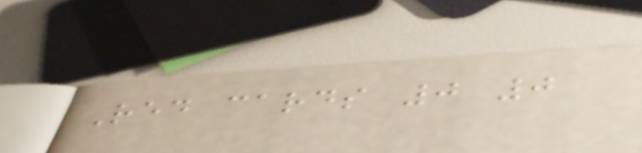Red cards 0 0
